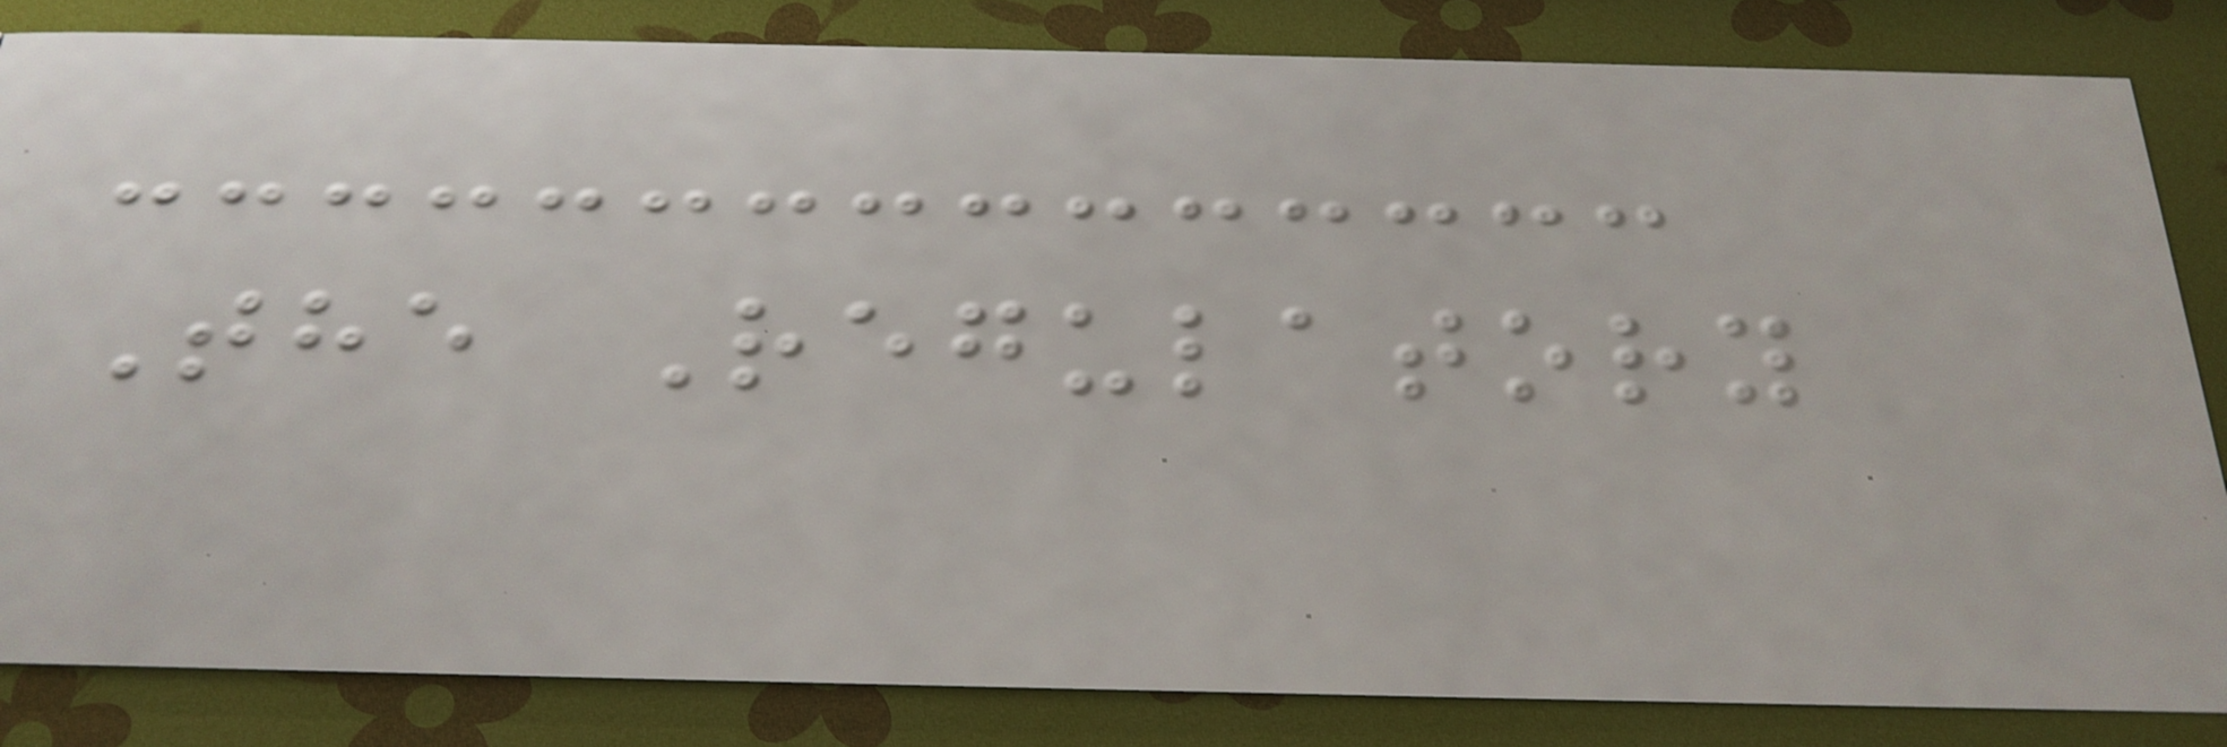The Regulatory
